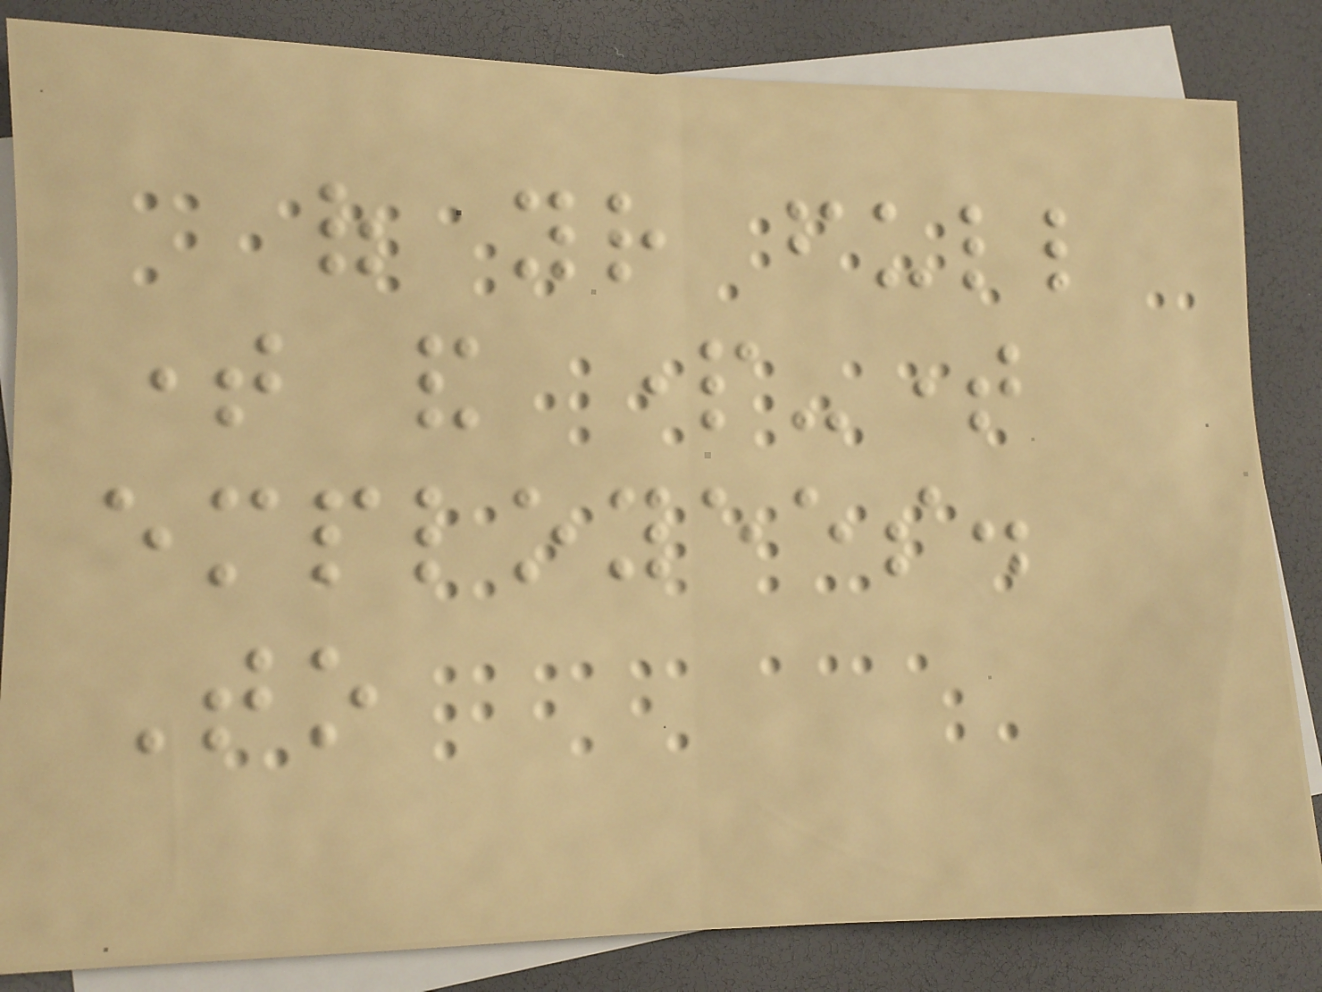of your full
time and part-time
employees.
To
